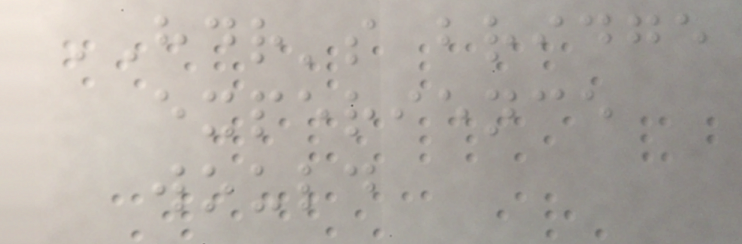HDR's bridge
experience
would
